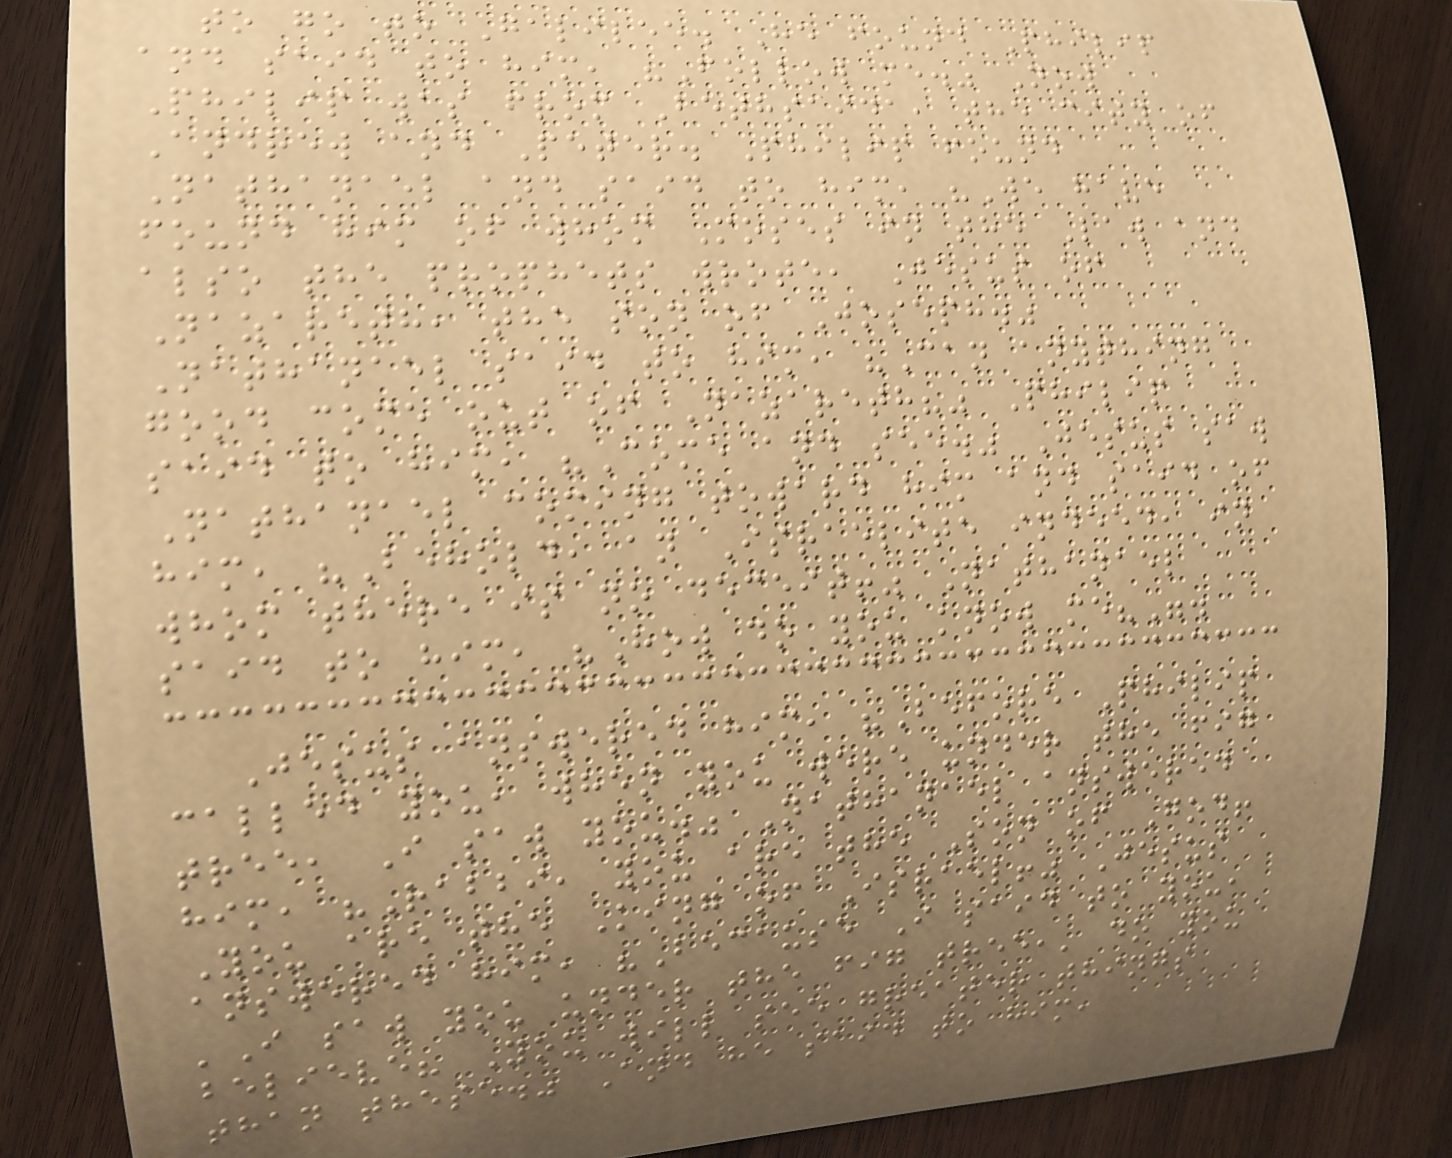to go to Galilee. He found Philip
and said to him, "Follow me." Now
Philip was from Bethsaida, the city of
Andrew and Peter. Philip found
Nathanael and said to him, "We have
found him of whom Moses in the Law and
also the prophets wrote, Jesus of
Nazareth, the son of Joseph."
Nathanael said to him, "Can anything
good come out of Nazareth?" Philip
said to him, "Come and see." Jesus saw
Nathanael coming toward him and said of
him, "Behold, an Israelite indeed, in
whom there is no deceit!" Nathanael
said to him, "How do you know me?".
Jesus answered him, "Before Philip
called you, when you were under the fig
tree, I saw you." Nathanael answered
him, "Rabbi, you are the Son of God!
You are the King of Israel!" Jesus
answered him, "Because I said to you,
'I saw you under the fig tree,' do you
believe? You will see greater things
than these." And he said to him,
